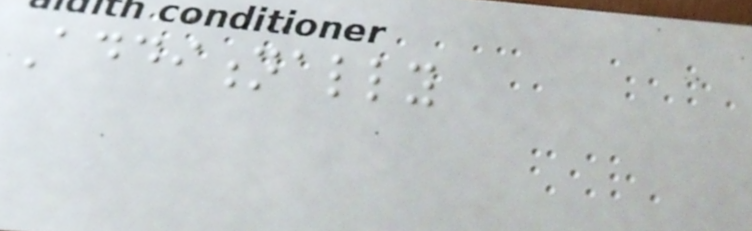Additionally
